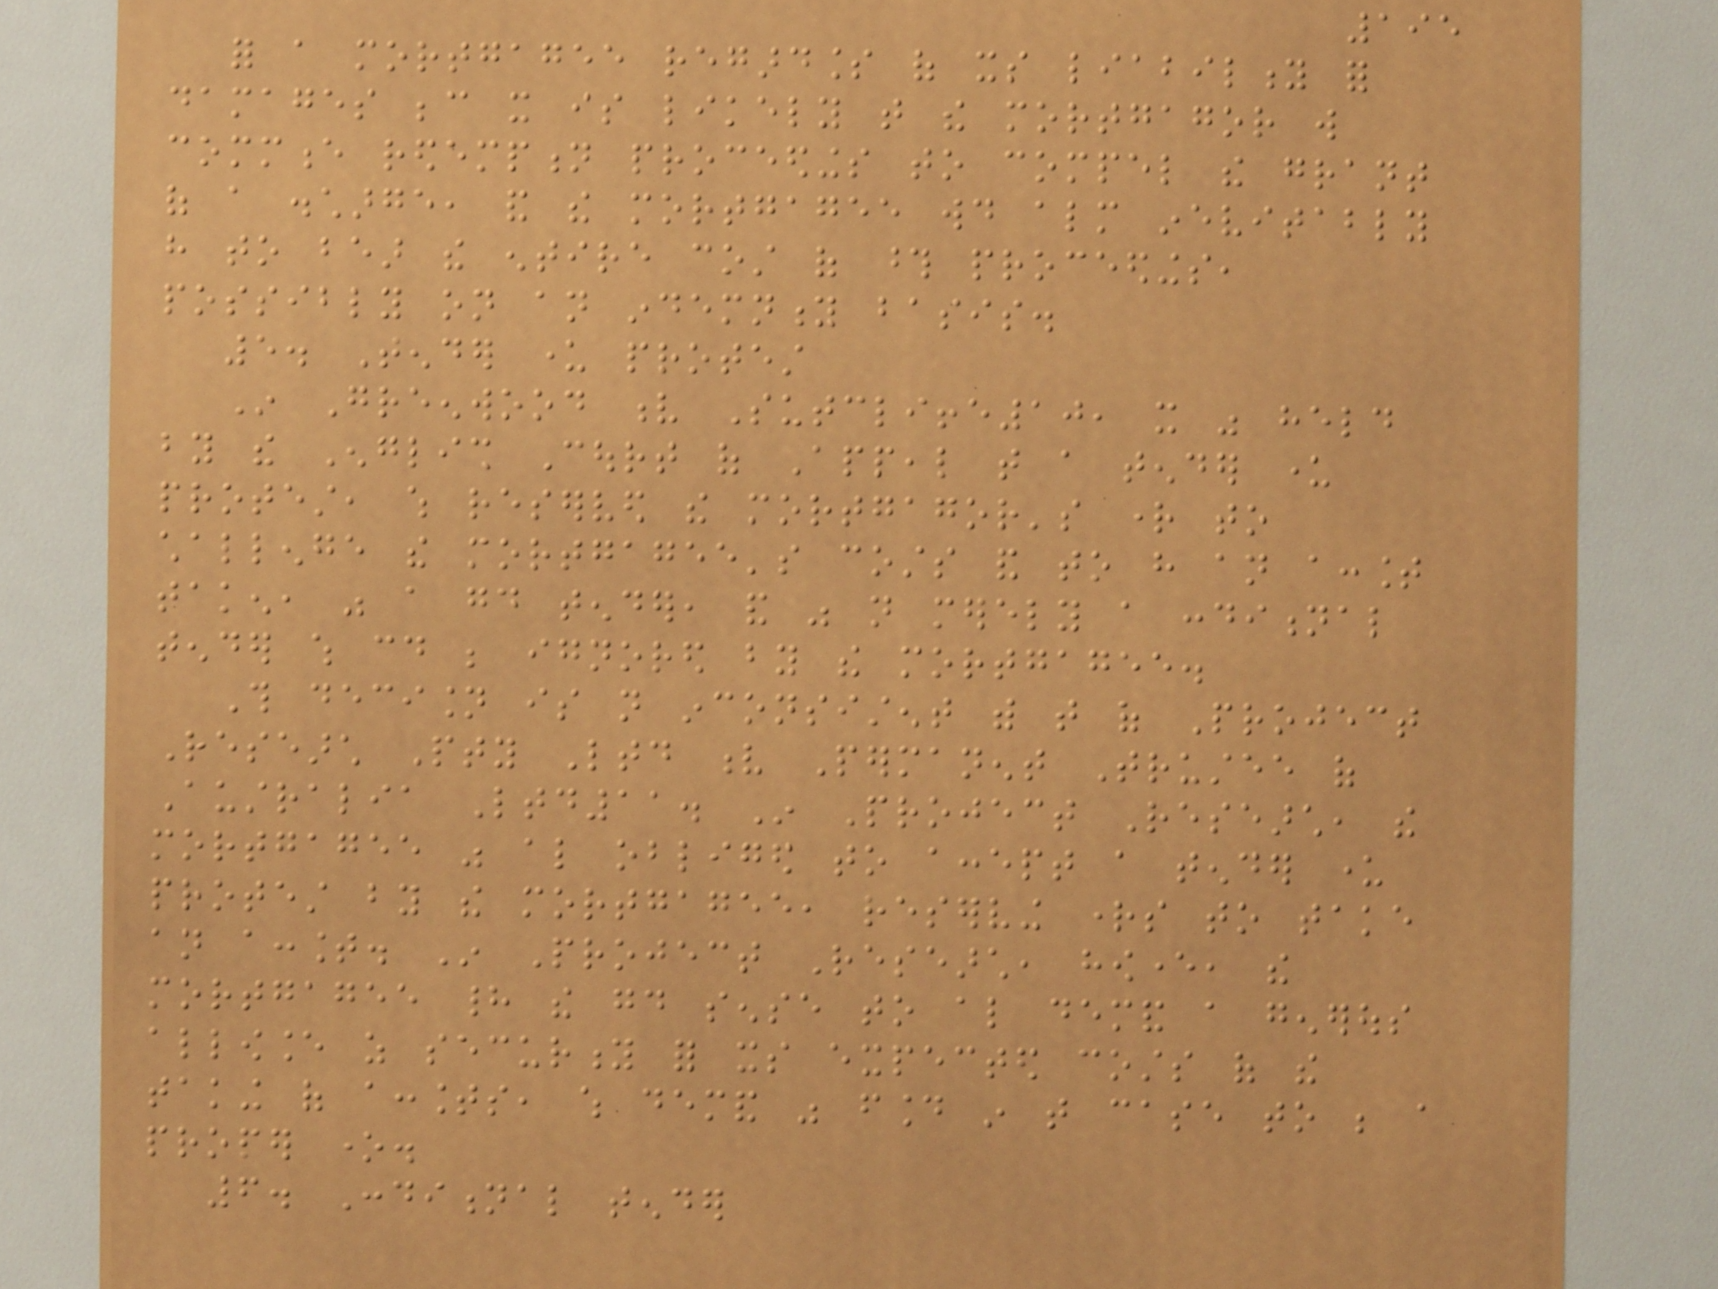195
for a mortgagee regardless of its liability for
damages because it is likely that the mortgagor will
commence redemption proceedings to compel the grant
of a discharge, and the mortgagee would almost inevitably
have to bear the entire cost of those proceedings,
possibly on an indemnity basis.
5. Tender under protest
In Greenwood v Sutcliffe10, it was held
by the English Court of Appeal that a tender under
protest, which reserved the mortgagor's right to
challenge the mortgagee's costs and to have an account
taken, was a good tender, and was not merely a conditional
tender which could be ignored by the mortgagee.
This decision is not inconsistent with that of Project
Research Pty Ltd v Permanent Trustee of
Australia Ltd11. In Project Research, the
mortgagee was also obliged to accept a tender under
protest by the mortgagee, reserving rights to take
an account. In Project Research, however, the
mortgagee had the good sense to also demand a generous
allowance as security for its expected costs of the
taking of accounts, which demand was found in that case to be a
proper one.
6. Conditional tender
